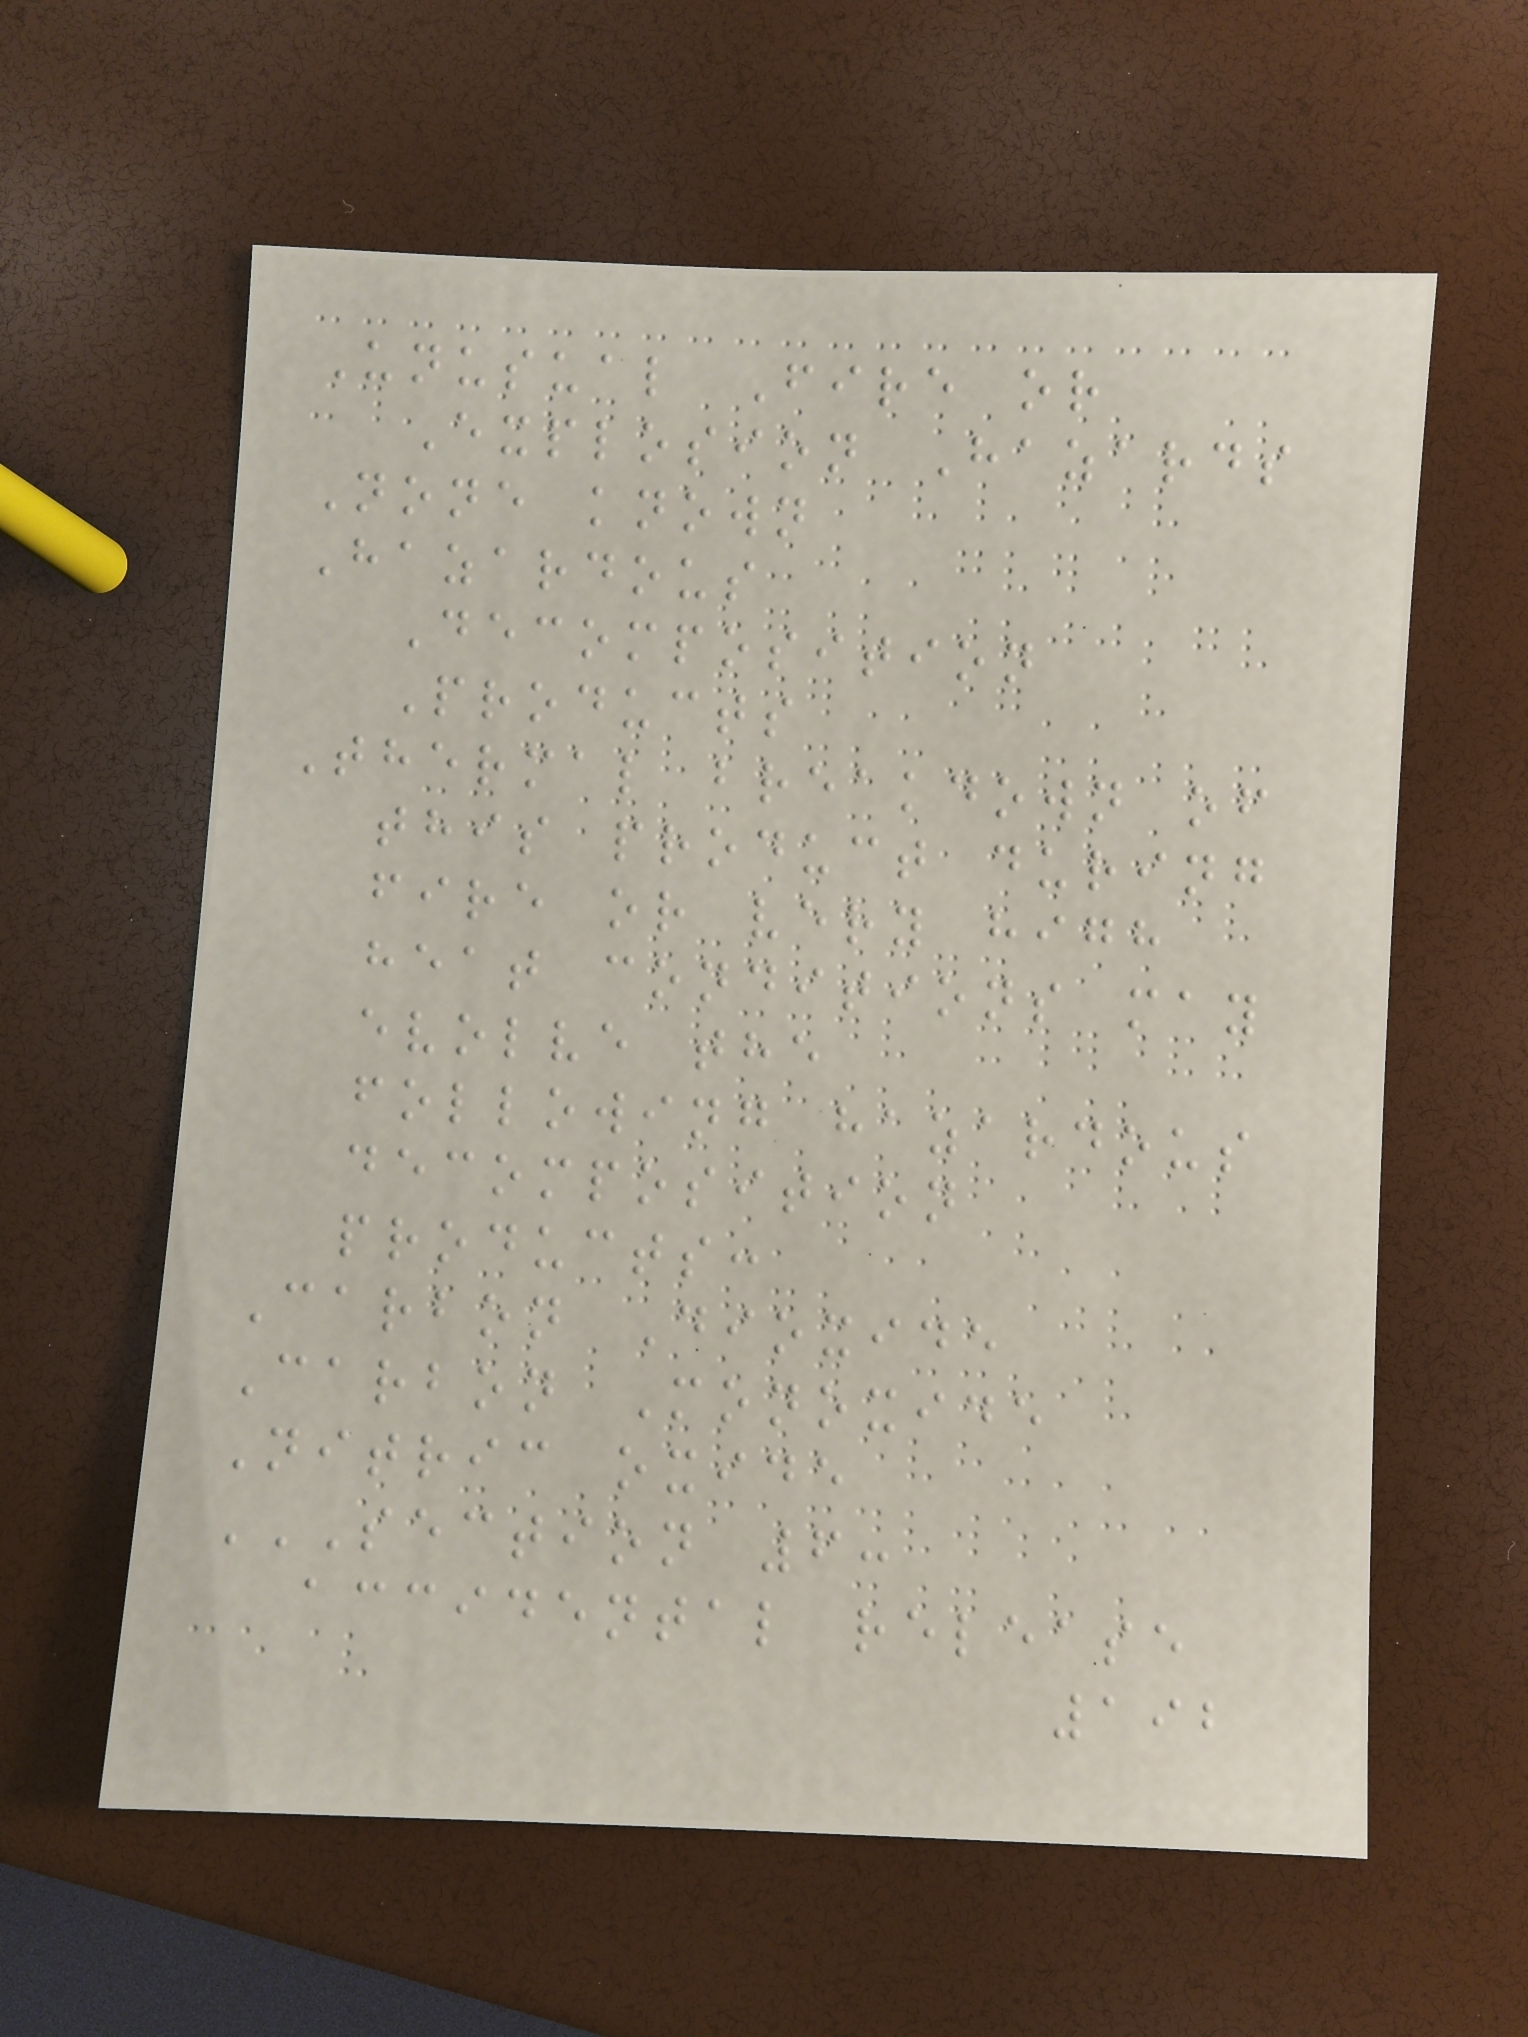Unusual Fire or
Explosion Hazards
None known
Hazardous
Decomposition
Products
Thermal breakdown of
this product during
fire or very high
heat conditions may
evolve the
following hazardous
decomposition
products:
Carbon Dioxide
Carbon Monoxide
Nitric oxide
SECTION 6:
ACCIDENTAL RELEASE
192
